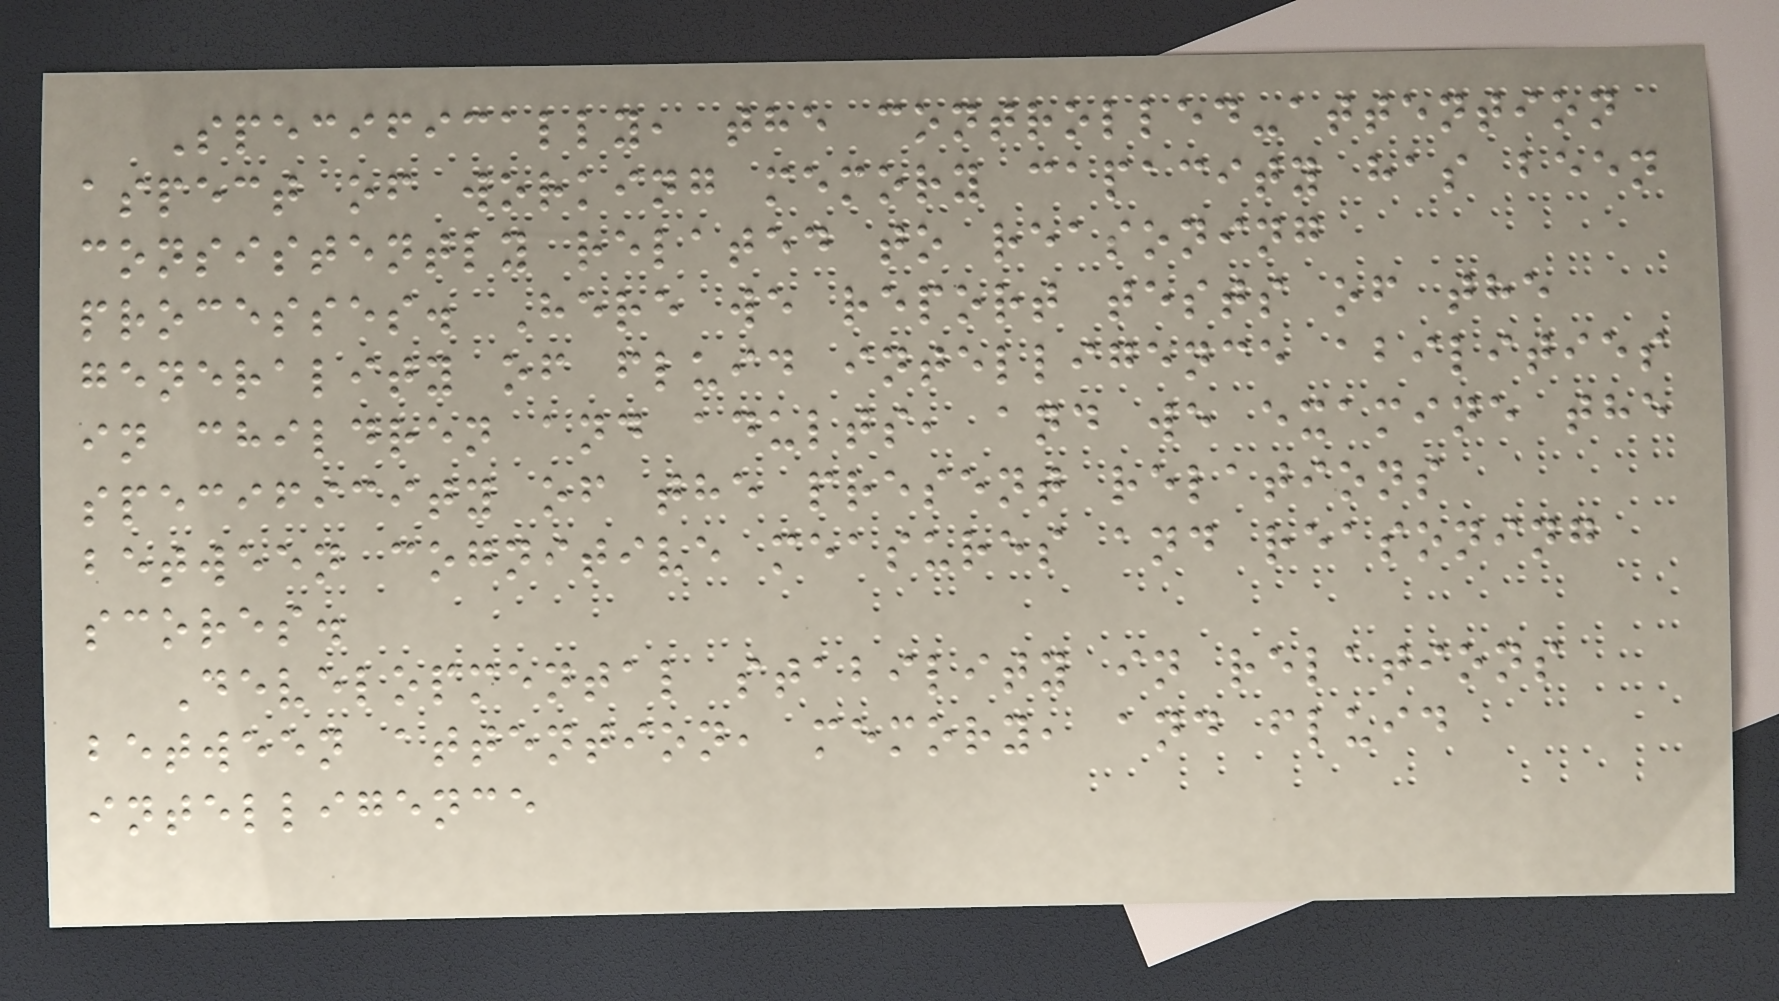Specifically, the controlled-attention
aspect of working memory capacity has been
consistently related to reasoning
processes. Here we report tests of the
generality of fluid intelligence abilities
in children and adults, and we examine the
specificity of the present relations
between cognitive measures and reasoning
scores.
Developmental stability in relations
between attention, memory, and fluid
intelligence
